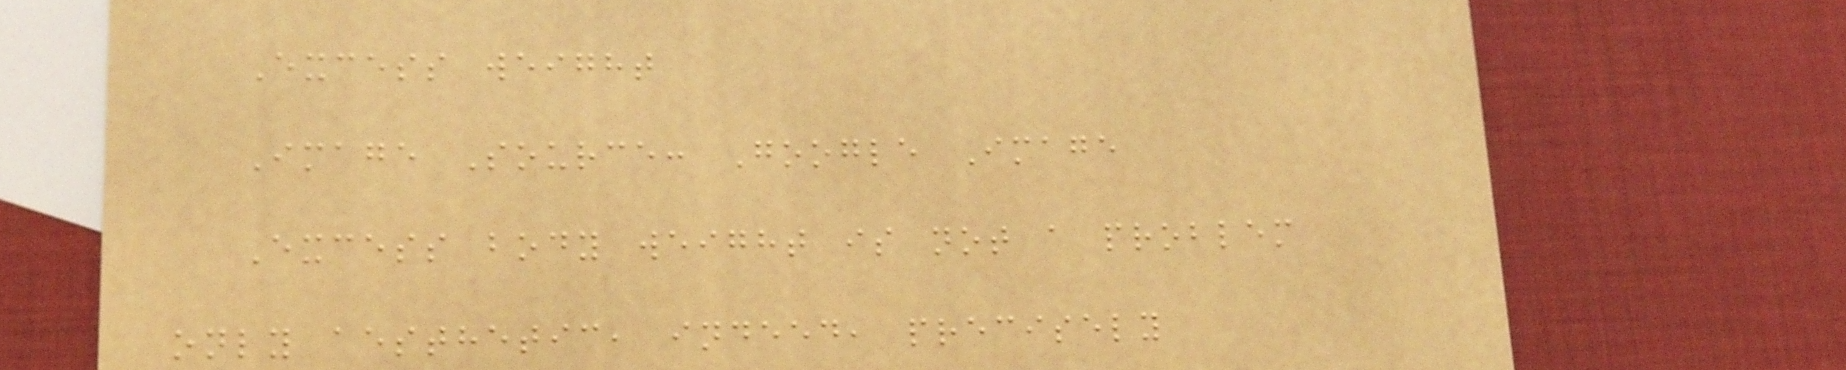Excess weight
Image Source: Google Image
Excess body weight is not a problem
only aesthetic, indeed, precisely
